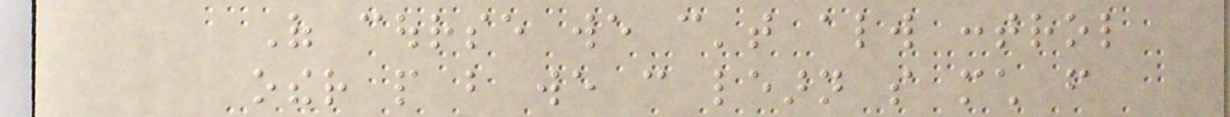Of course we can't always control
other people but we can learn so much from
